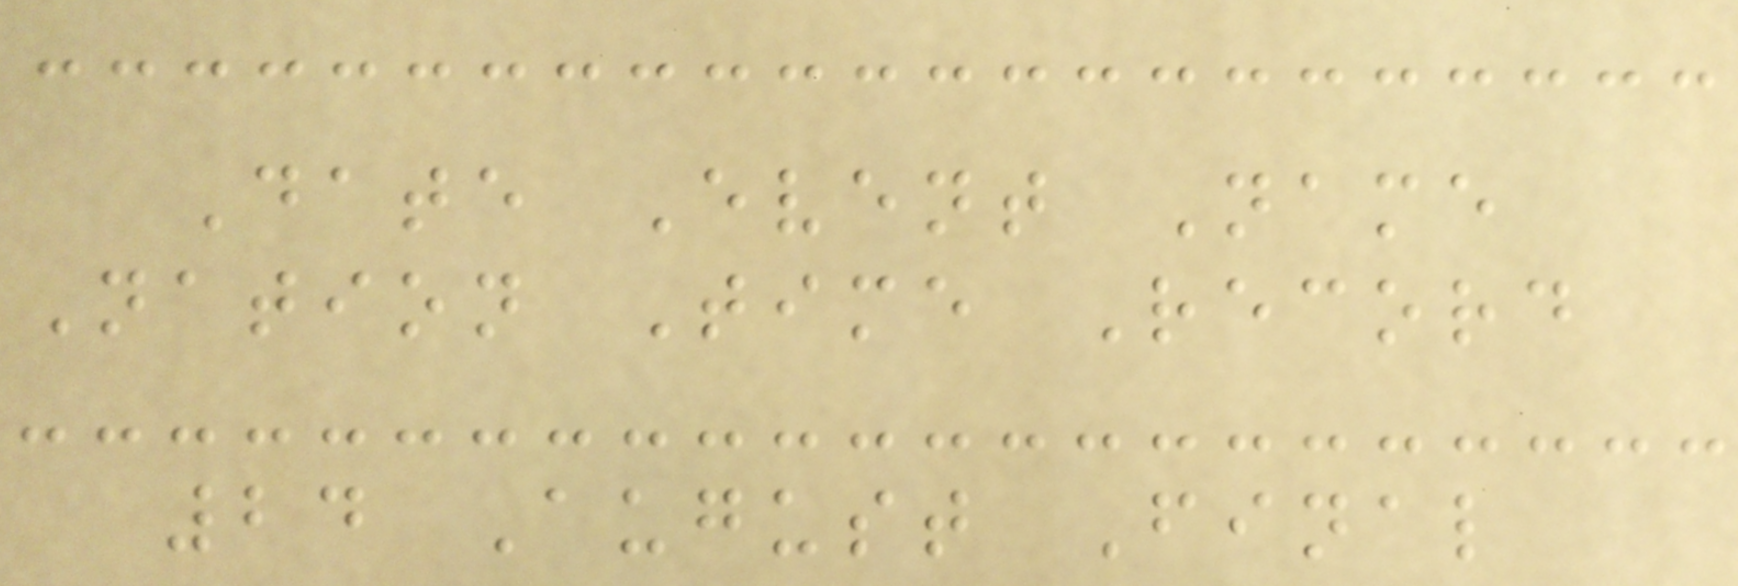Date Event Name
Nation Time Record
24 August Final
